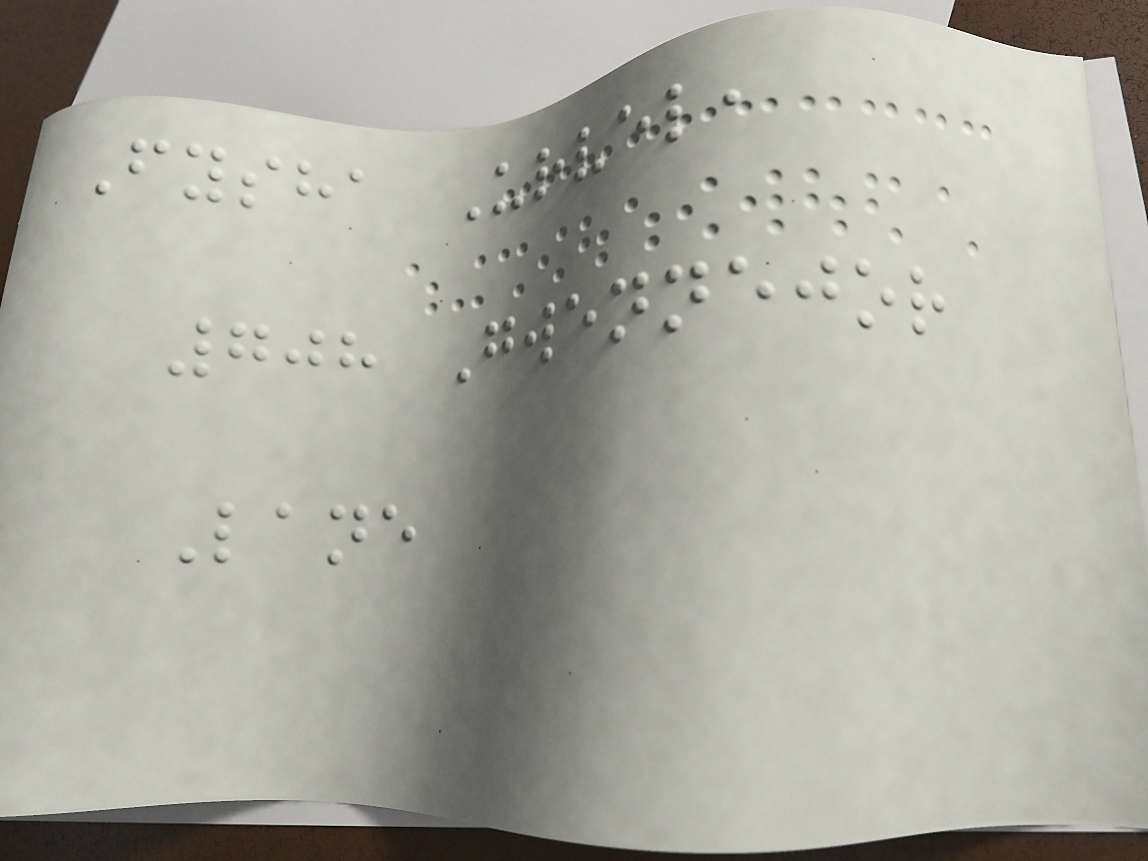Fysha Urvel,
708 Gwennejor
Lane
